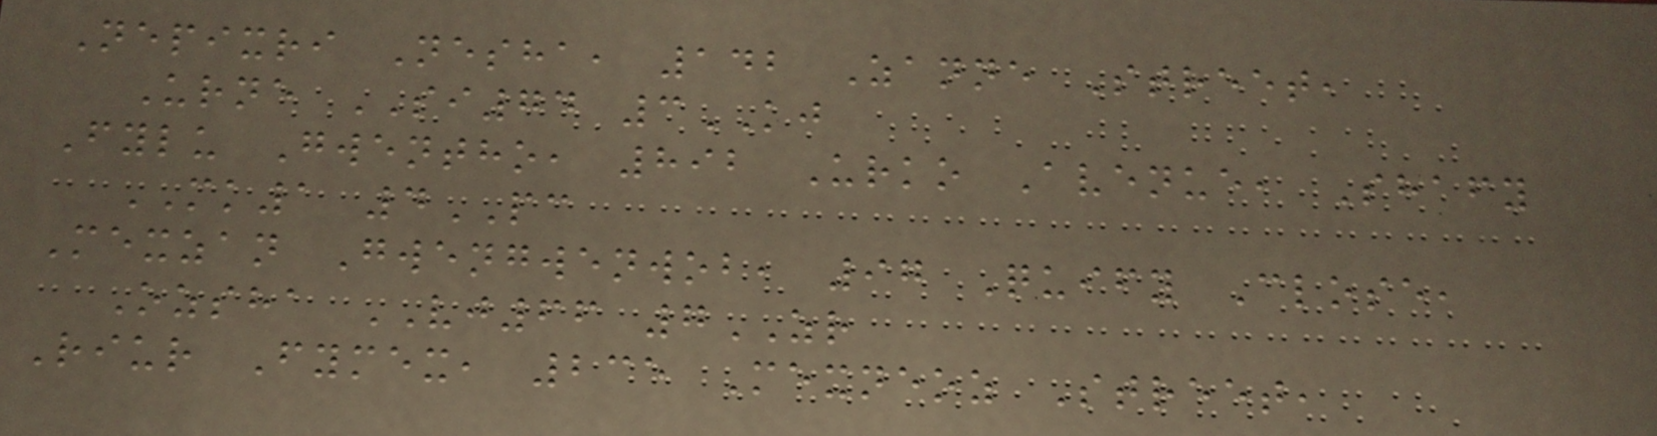Nepixri Nesha, 142 Zanne Street,
Urne SI74 3KJ
Fylu Gwentho, 892 Urko Avenue, Shafy
MK1 4PC
Mexzan Gwengwenwob, 97 Quify Close,
Ozsha VJ66 7ZR
Riur Fymex, 235 Mexneoz Street,
